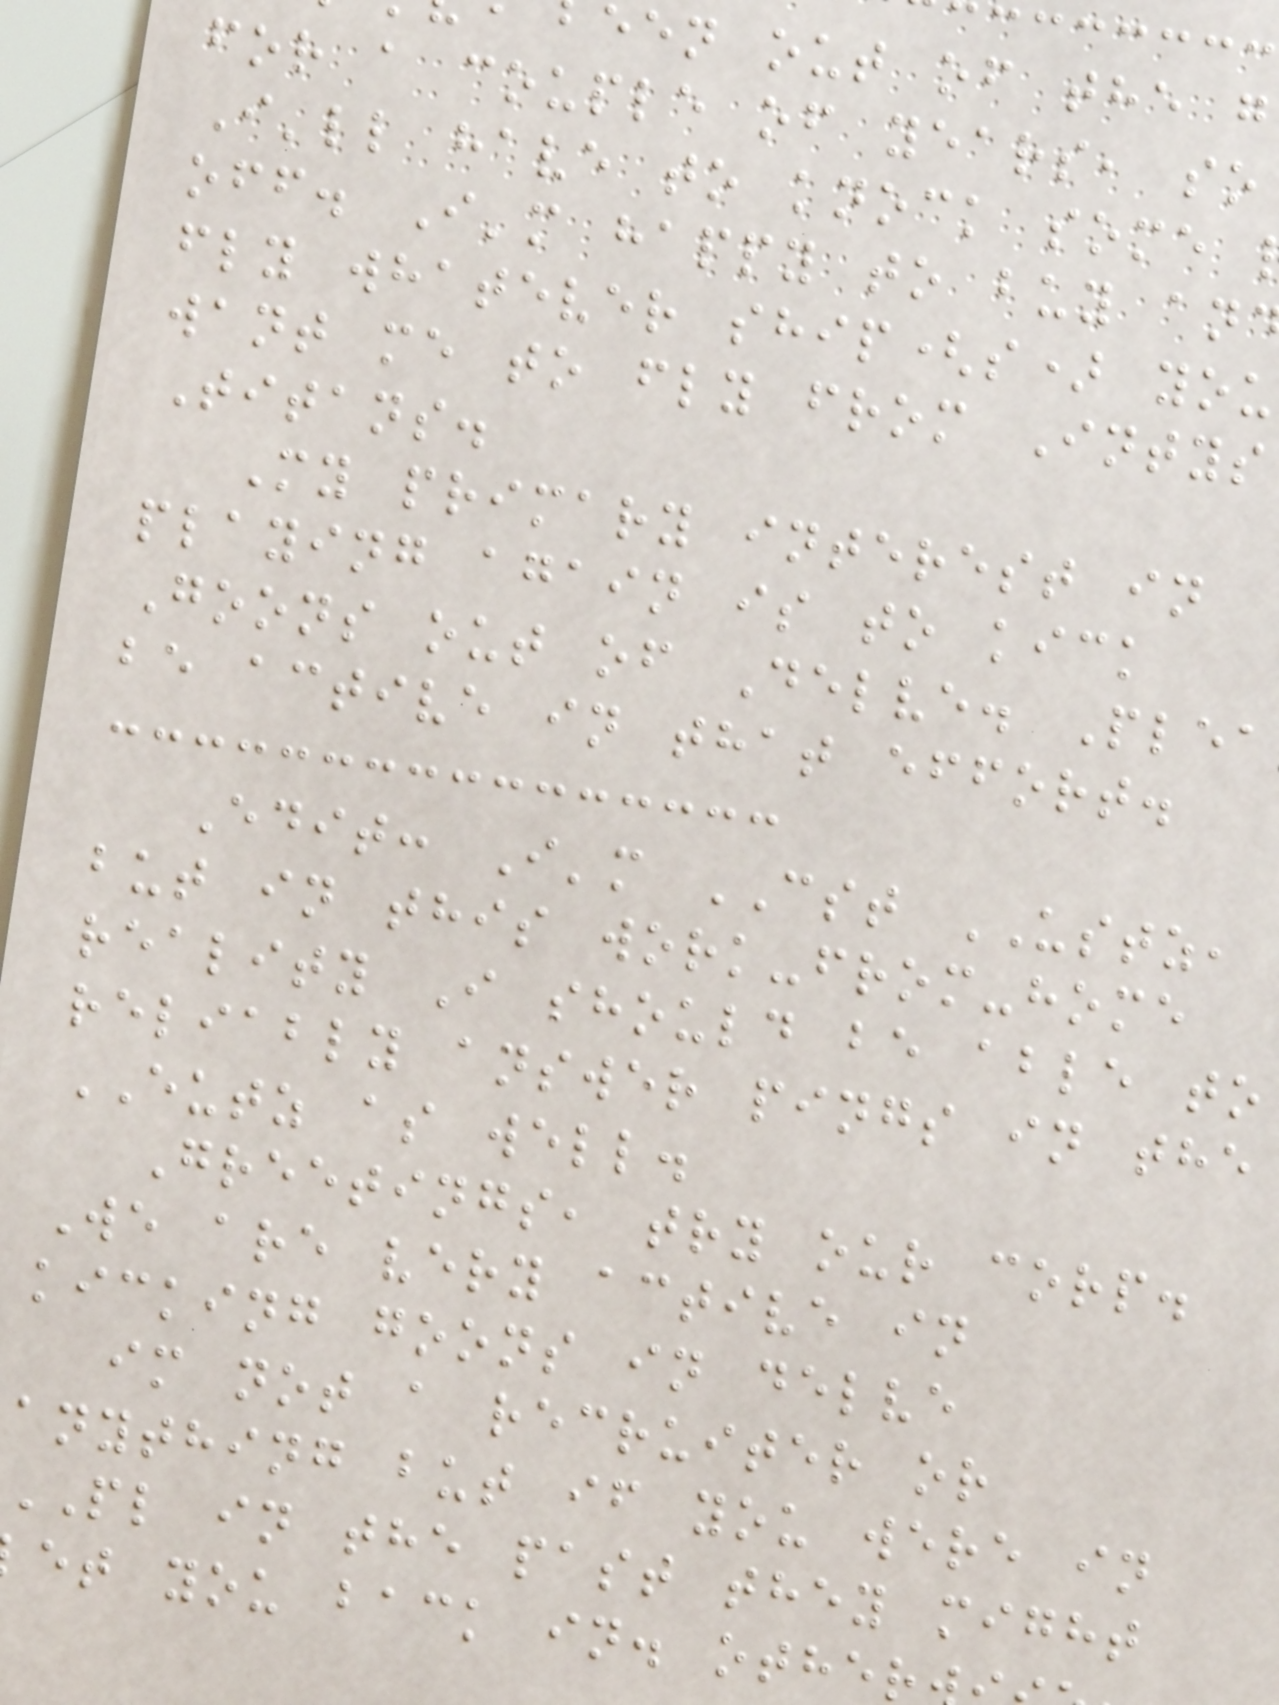een out of the g
for a couple of years, so
I'll have to knock some
off. I'm happy to buy an
fly whatever ship(s) you
want me to fly from Intys
Titans.
My primary interest in
playing again is to kick
Goons out of Delve. Plea
be active in that effort.
Edit: I'm CST USTZ,
but in this work-from-home
reality I should be able to
reliably answer pings in the
EUTZ as well.
Greetings, try our corp.
We are very active in
kicking goons in delve
im not a recruiter or
anything but if you were in
PL in the past they might
et you back in. other
